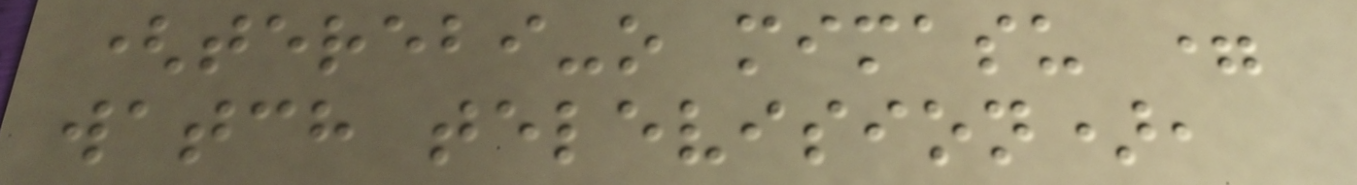(terebi-o mimasu =
watch television),
